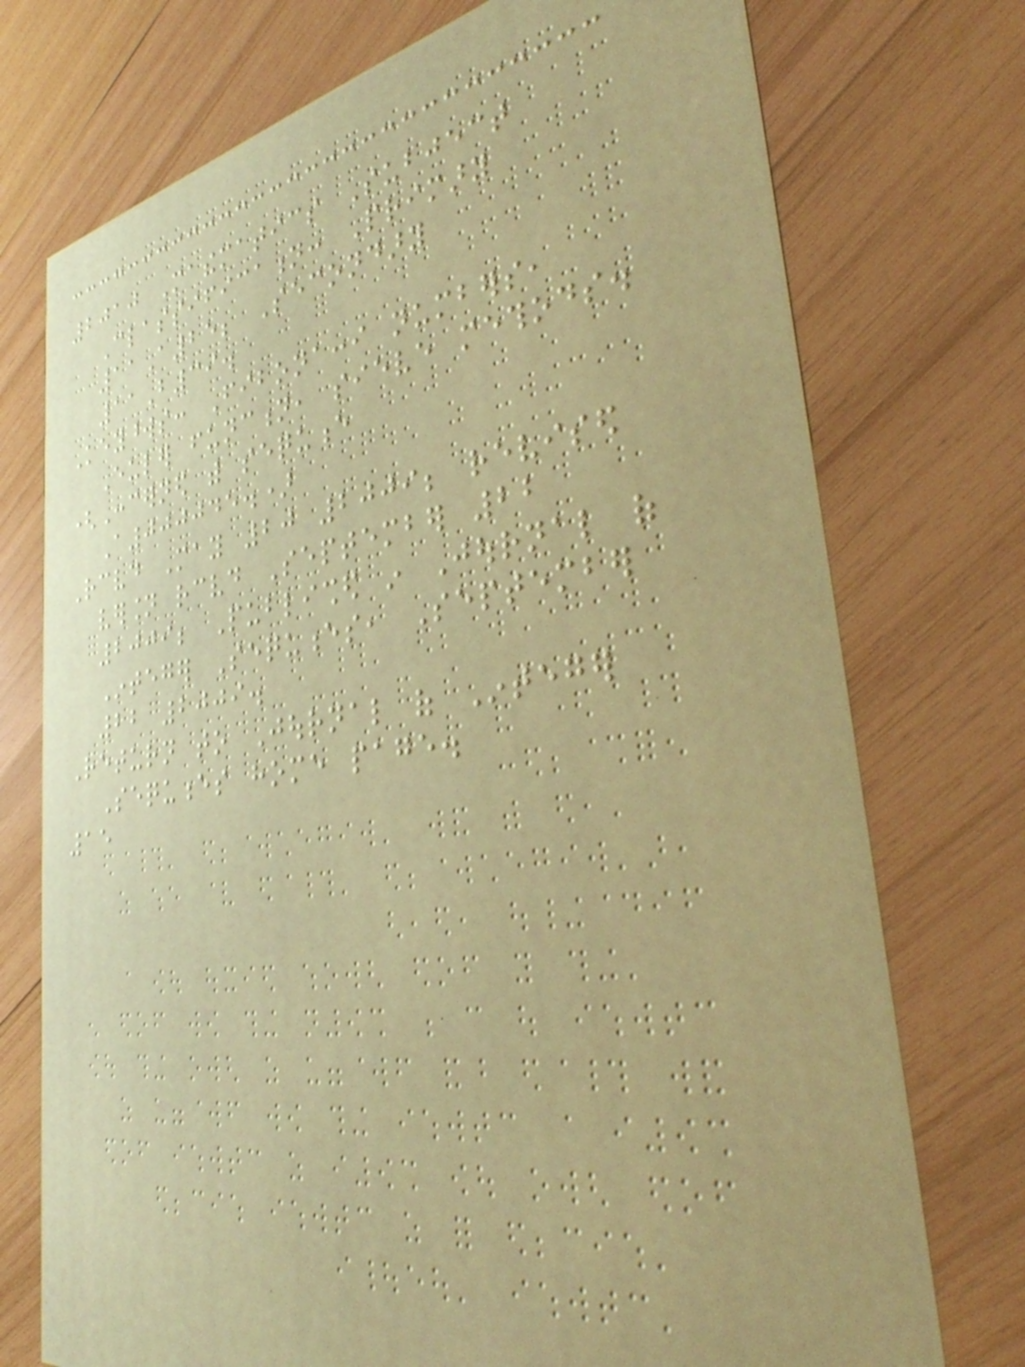2010 Mathematics Subject
Classification: Primary
11A25; Secondary
11B39.
Keywords: Fibonacci numbers,
Euler function, sieve methods.
(Concerned with sequence
A000045.)
Received May 20 2009; revised
version received September 22
2009; Published in Journal of
Integer Sequences, September
22 2009.
Return to Journal of Integer
Sequences home page.
15
